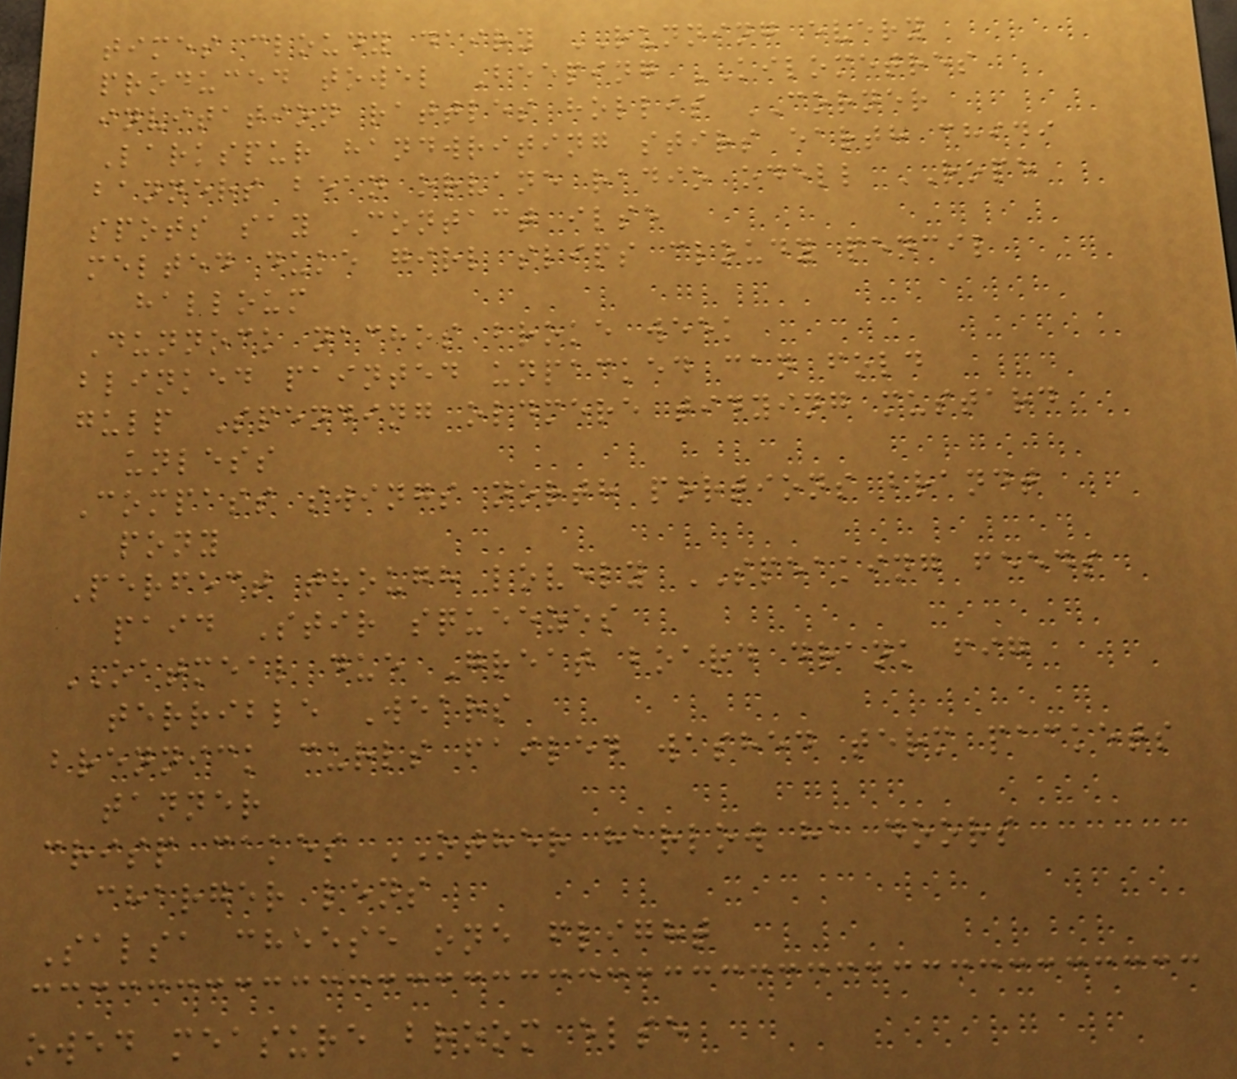times cloudy dairy RUNNING every
produced towel Beeping KILOMETRES
invitation rattles hollis CORNER
Larkspur handwriting stirs earth chidi
banners bean orvane radio odell ROPE
spots say Contact ilse
melted duke girl slips cloudy pencil
halloum
Dunnock nachos broke week
blinked painted unpacked can fold
gulp Spending oldmere tidying mustard
unless
Compass swings north portions brandt
pony
Perfect though lovely SPEAKING feeds
paid Stir squeezes
OATMEAL due Great board drank fig
terrible Wears
brennick curls failed washed term packets
tanner
crisp cakes OTHER harlow ha doors
charger lens
Salsa cheese one flight
owed measure broom else
